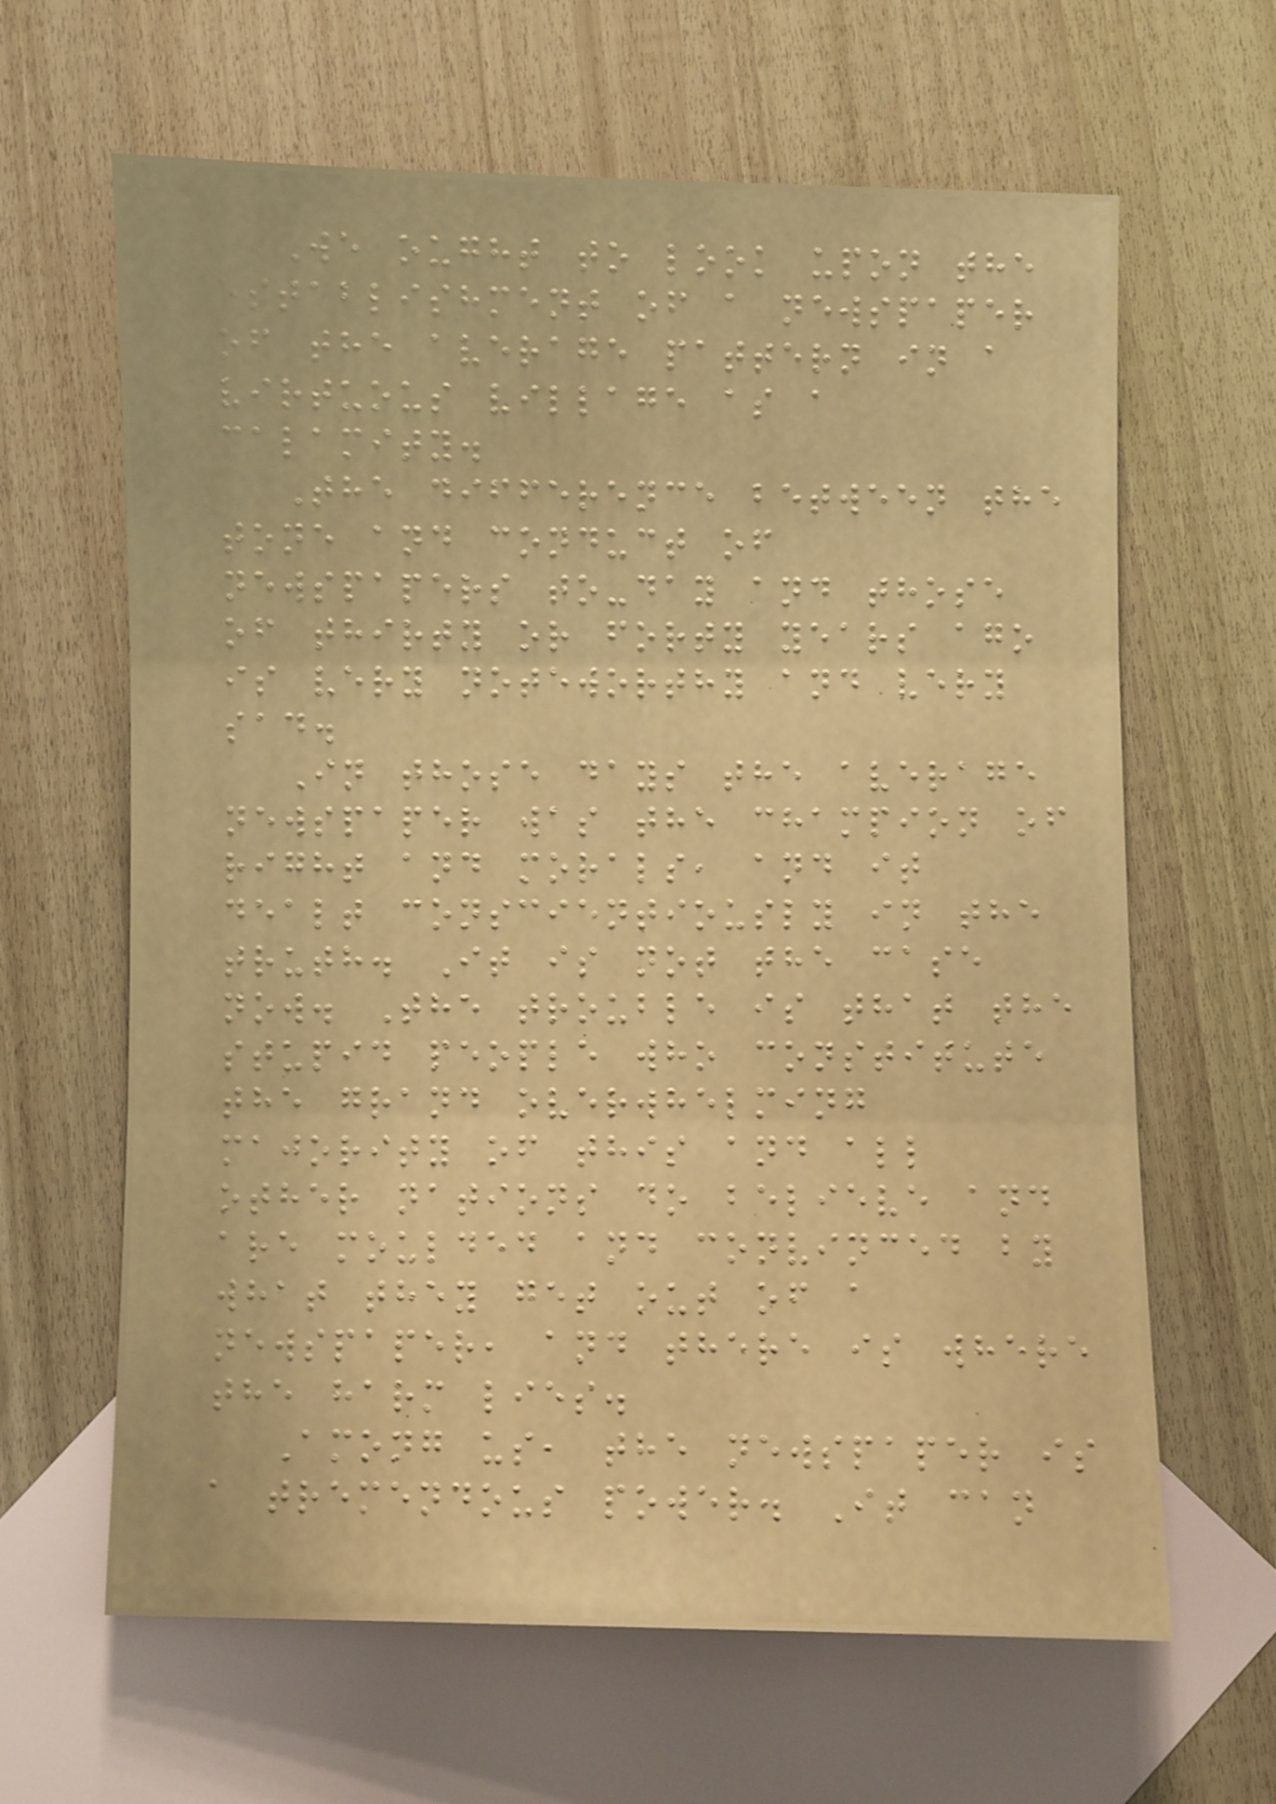We ought to look upon the
establishment of a newspaper
of the average pattern in a
virtuous village as a
calamity.
The difference between the
tone and conduct of
newspapers to-day and those
of thirty or forty years ago
is very noteworthy and very
sad.
In those days the average
newspaper was the champion of
right and morals, and it
dealt conscientiously in the
truth. It is not the case
now. The trouble is that the
stupid people who constitute
the grand overwhelming
majority of this and all
other nations do believe and
are moulded and convinced by
what they get out of a
newspaper, and there is where
the harm lies.
Among us, the newspaper is
a tremendous power. It can
